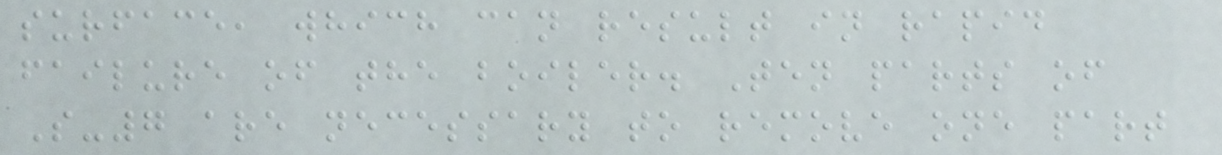surface, which can result in rapid
failure of the boiler. Ten parts of
S-7 are necessary to remove one part
